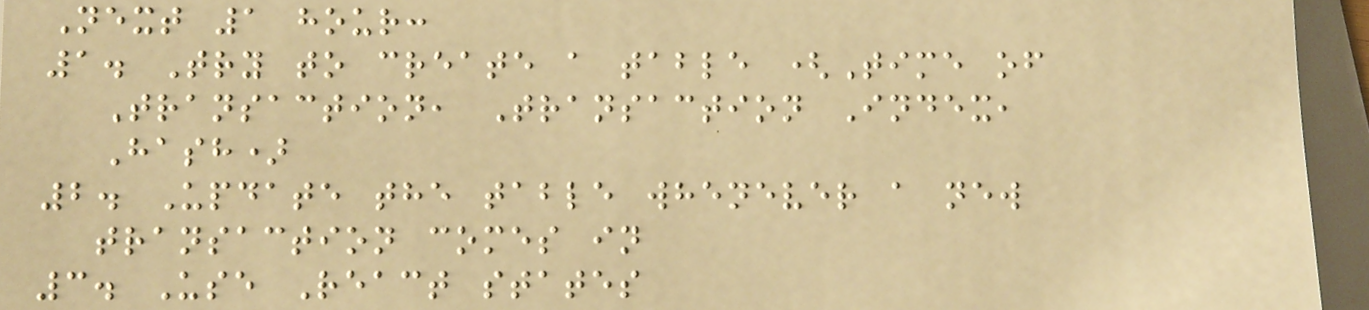Next 1 hour:
1. Try to create a table (Time of
Transaction, Transaction Index,
Hash)
2. Update the table whenever a new
transaction comes in
3. Use React states
